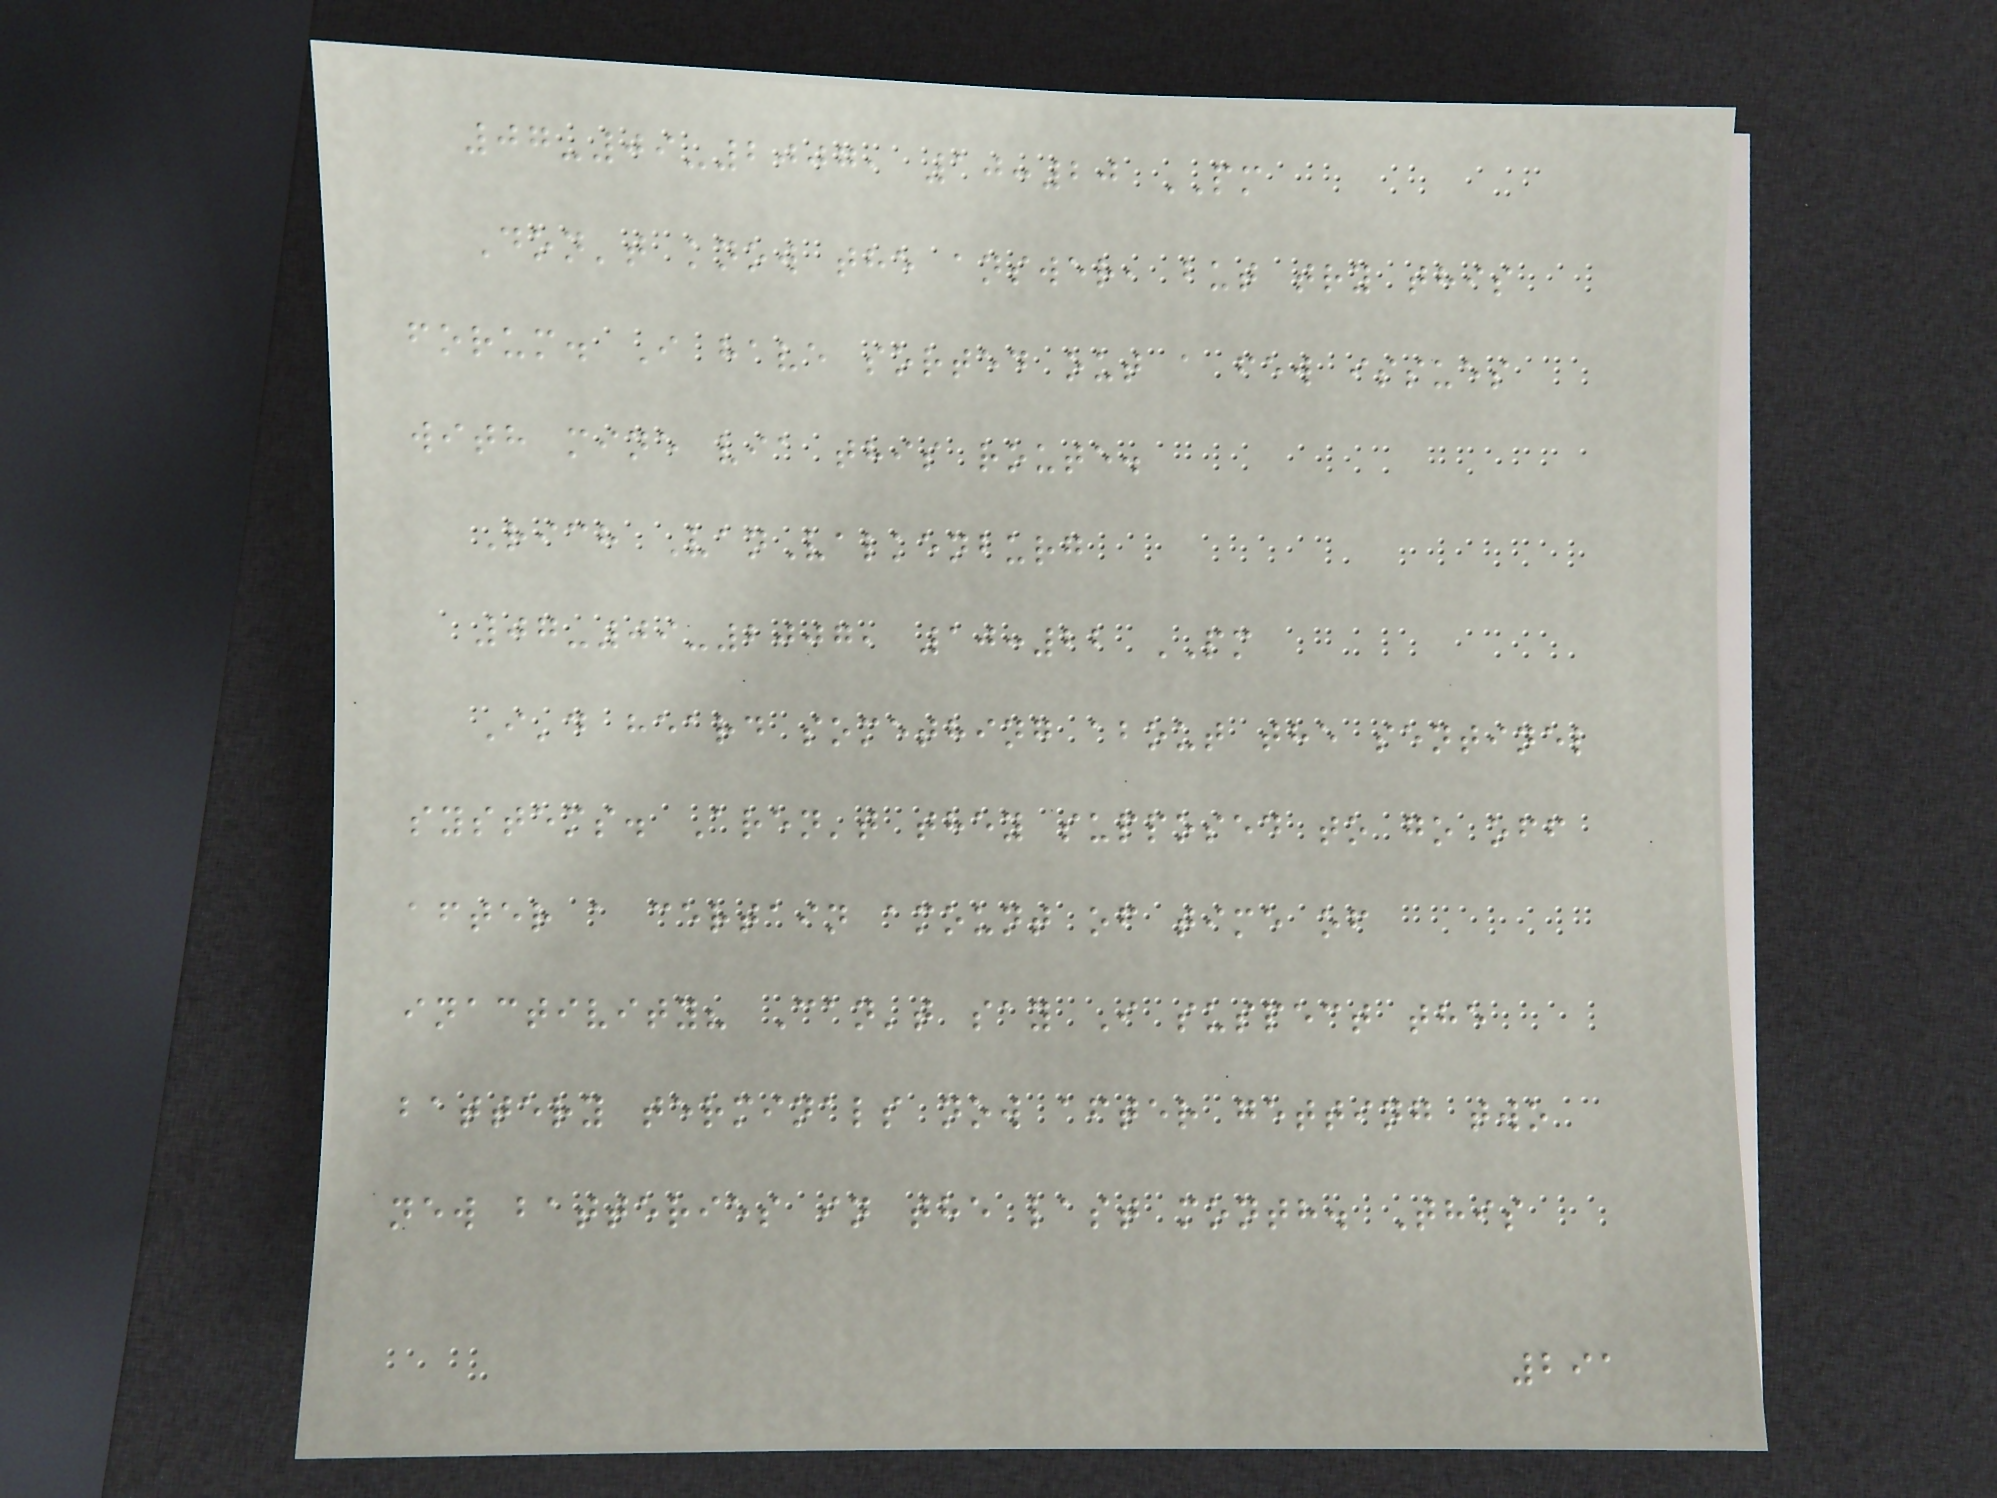07-09-2007, 10:20 PM
Don't know the answer, but try this
forum. I have sorted out a few issues
with mine via this route.
Rich VanValkenburg
07-09-2007, 10:22 PM
I'd heard something about the sentinel
systems. Aren't they supposed to go off
after a certain amount of time of
inactivity? Can't say I suspect the
battery terminals now after getting two
new batteries in the last month. This
291
